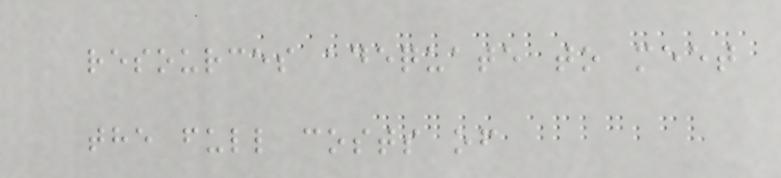resources adequate to meet
the full costs of
